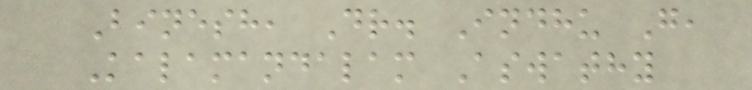Binesh, Dr. Indhu G,
Kalamandalam Aswathy
